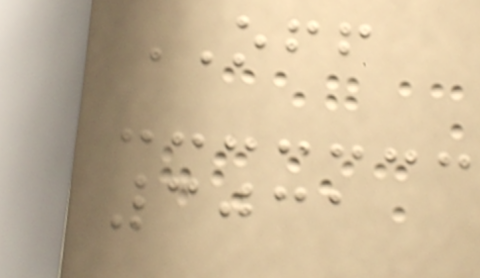OFF
3031
